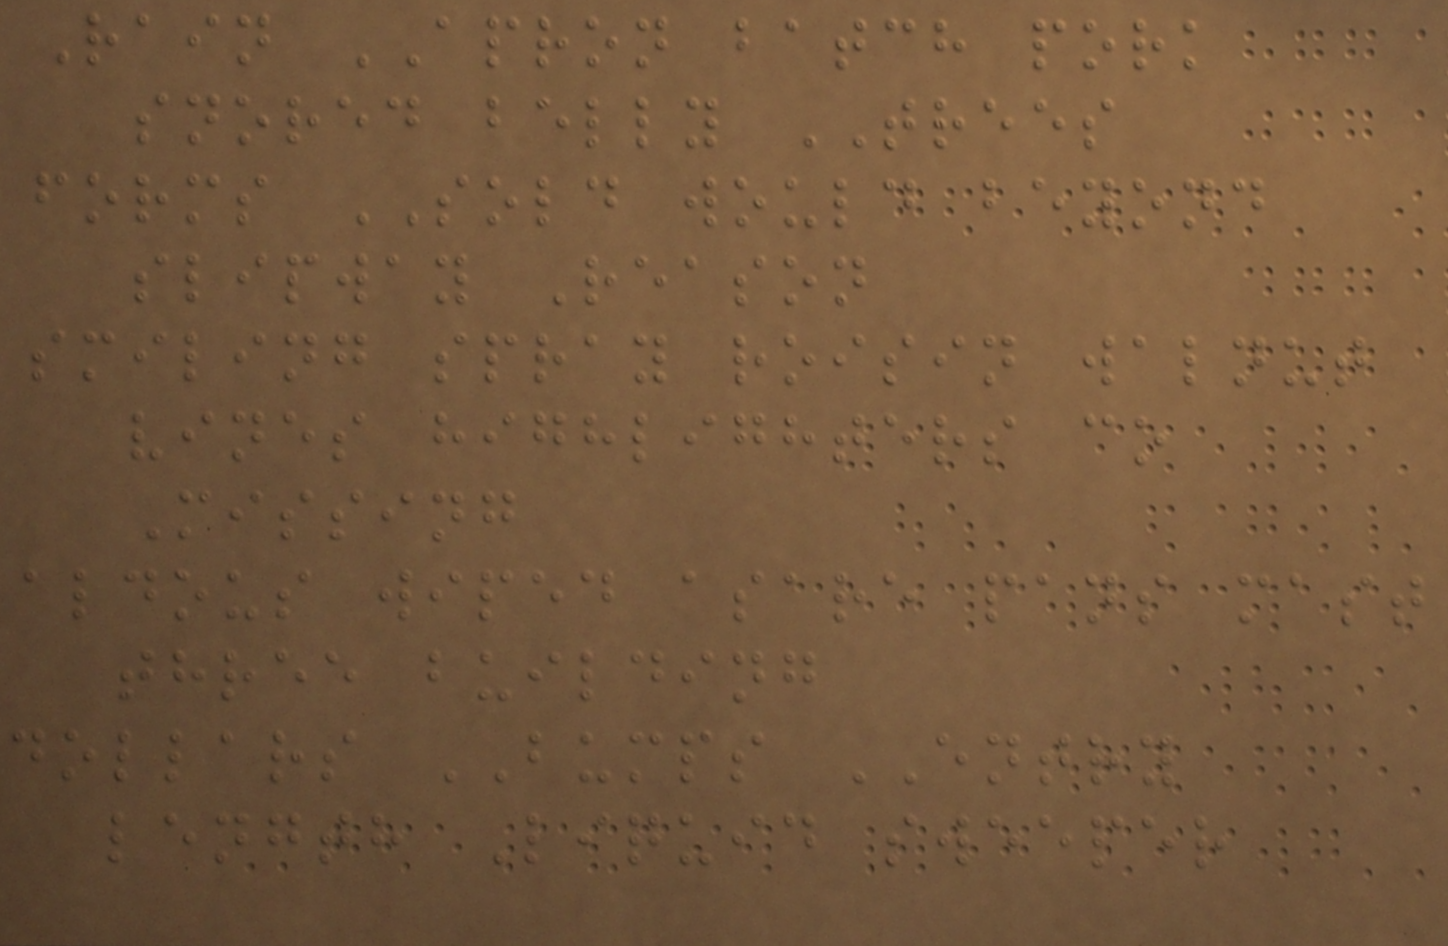Rain APRON batch pork
snored belly TREES
forms SOLD would beyond
slipway Reason
smiling spray roisin walnut
vines highlighters co
Missing
aldous wiped asare pans mast
three building
dollars BUMPS ENTRY
length Liquid sweeper
